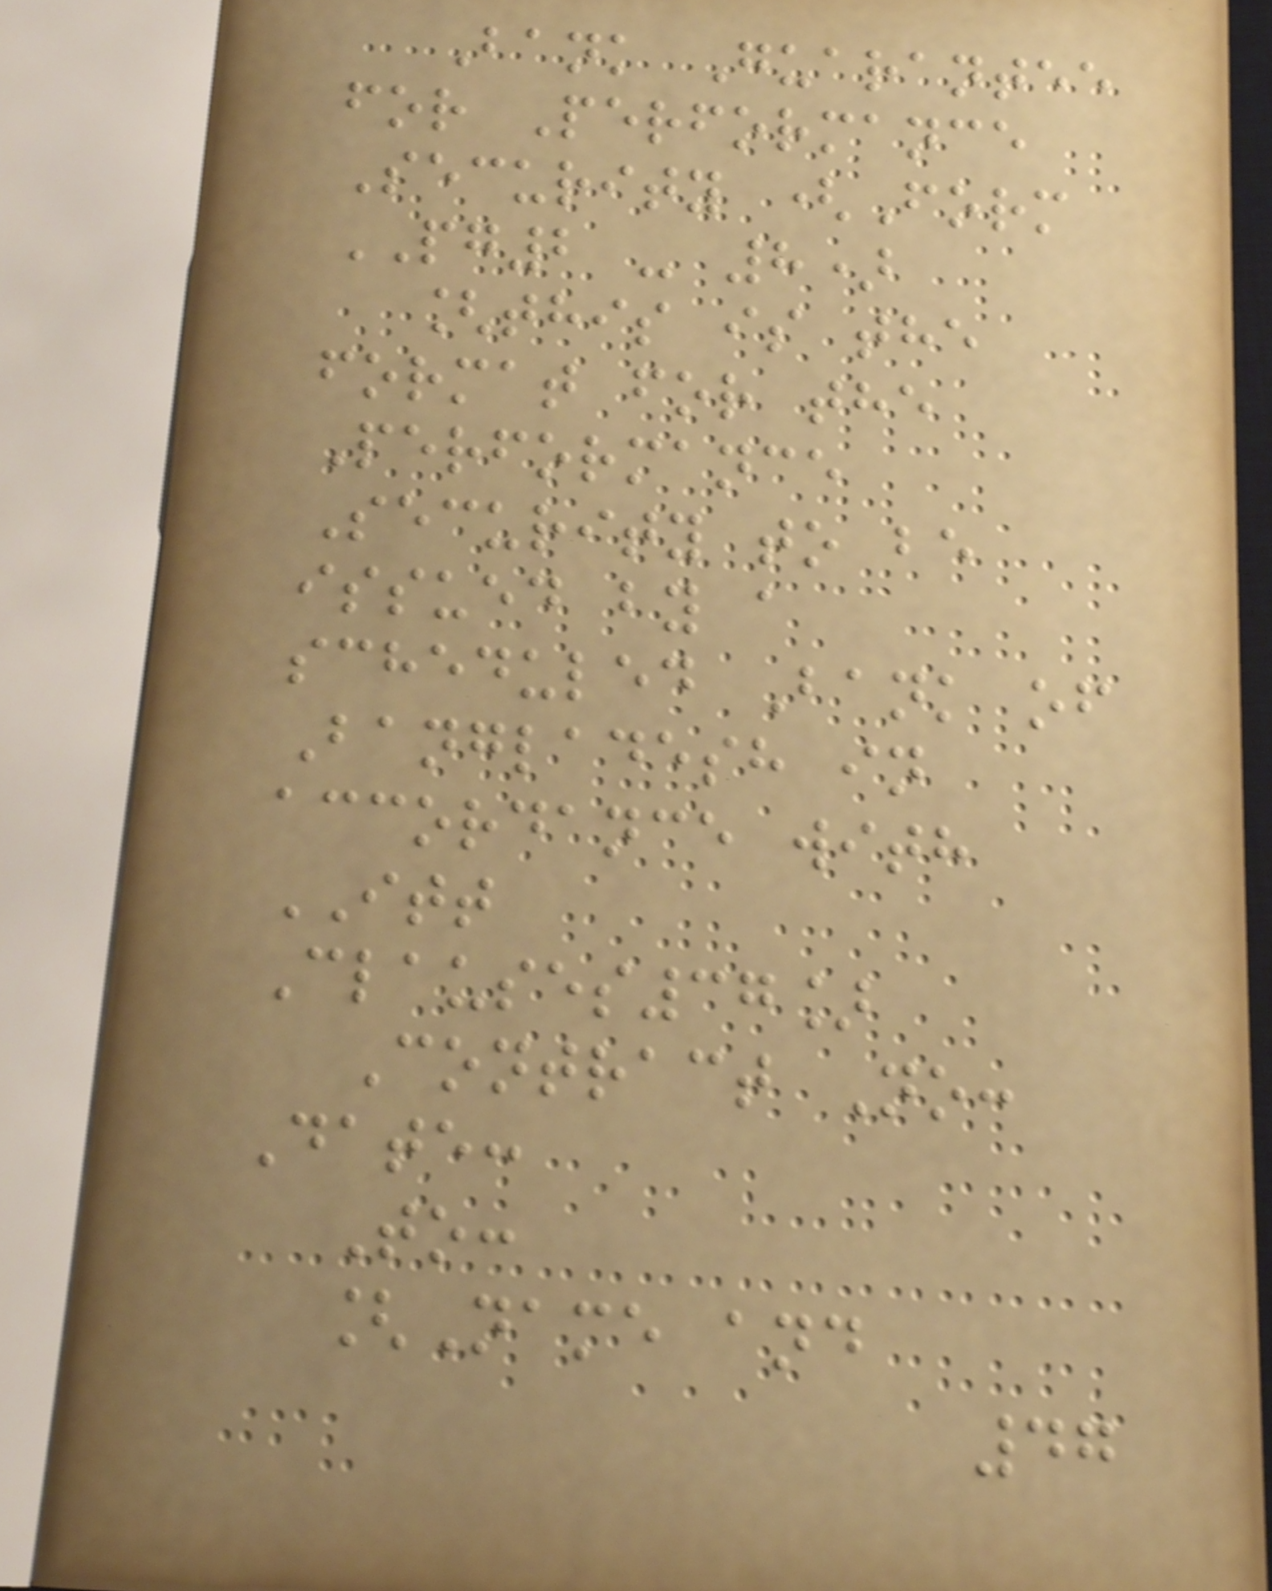Bank Guarantee
for Performance
Security (Form
PG2 - 8)
[this is the
format for the
Performance
Security to be
issued by a
scheduled Bank of
Bangladesh in
accordance with
ITT
Clauses37]
Contract No:
Date:
To:
[Name and
47
